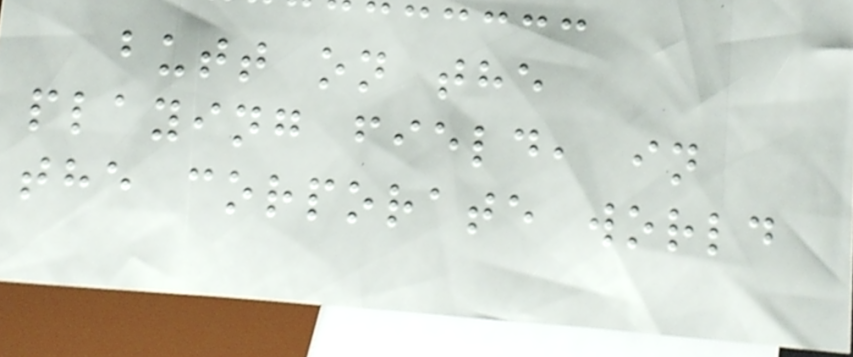butt on the
playing field, in
the corporate world
